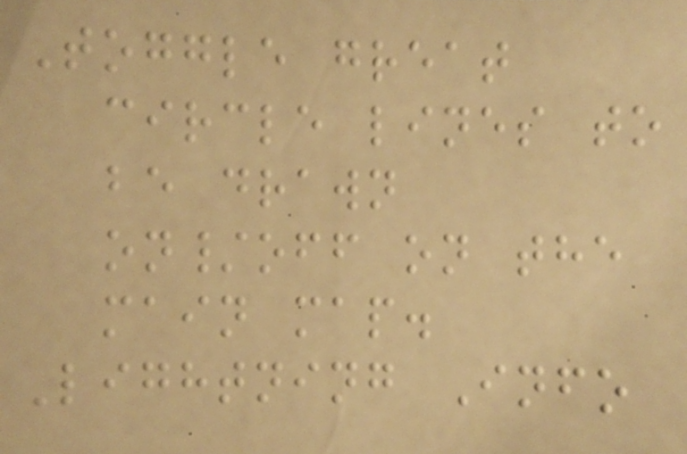Toggle great
circle lines to
be drawn
on/off on the
main map.
Lightning Info
